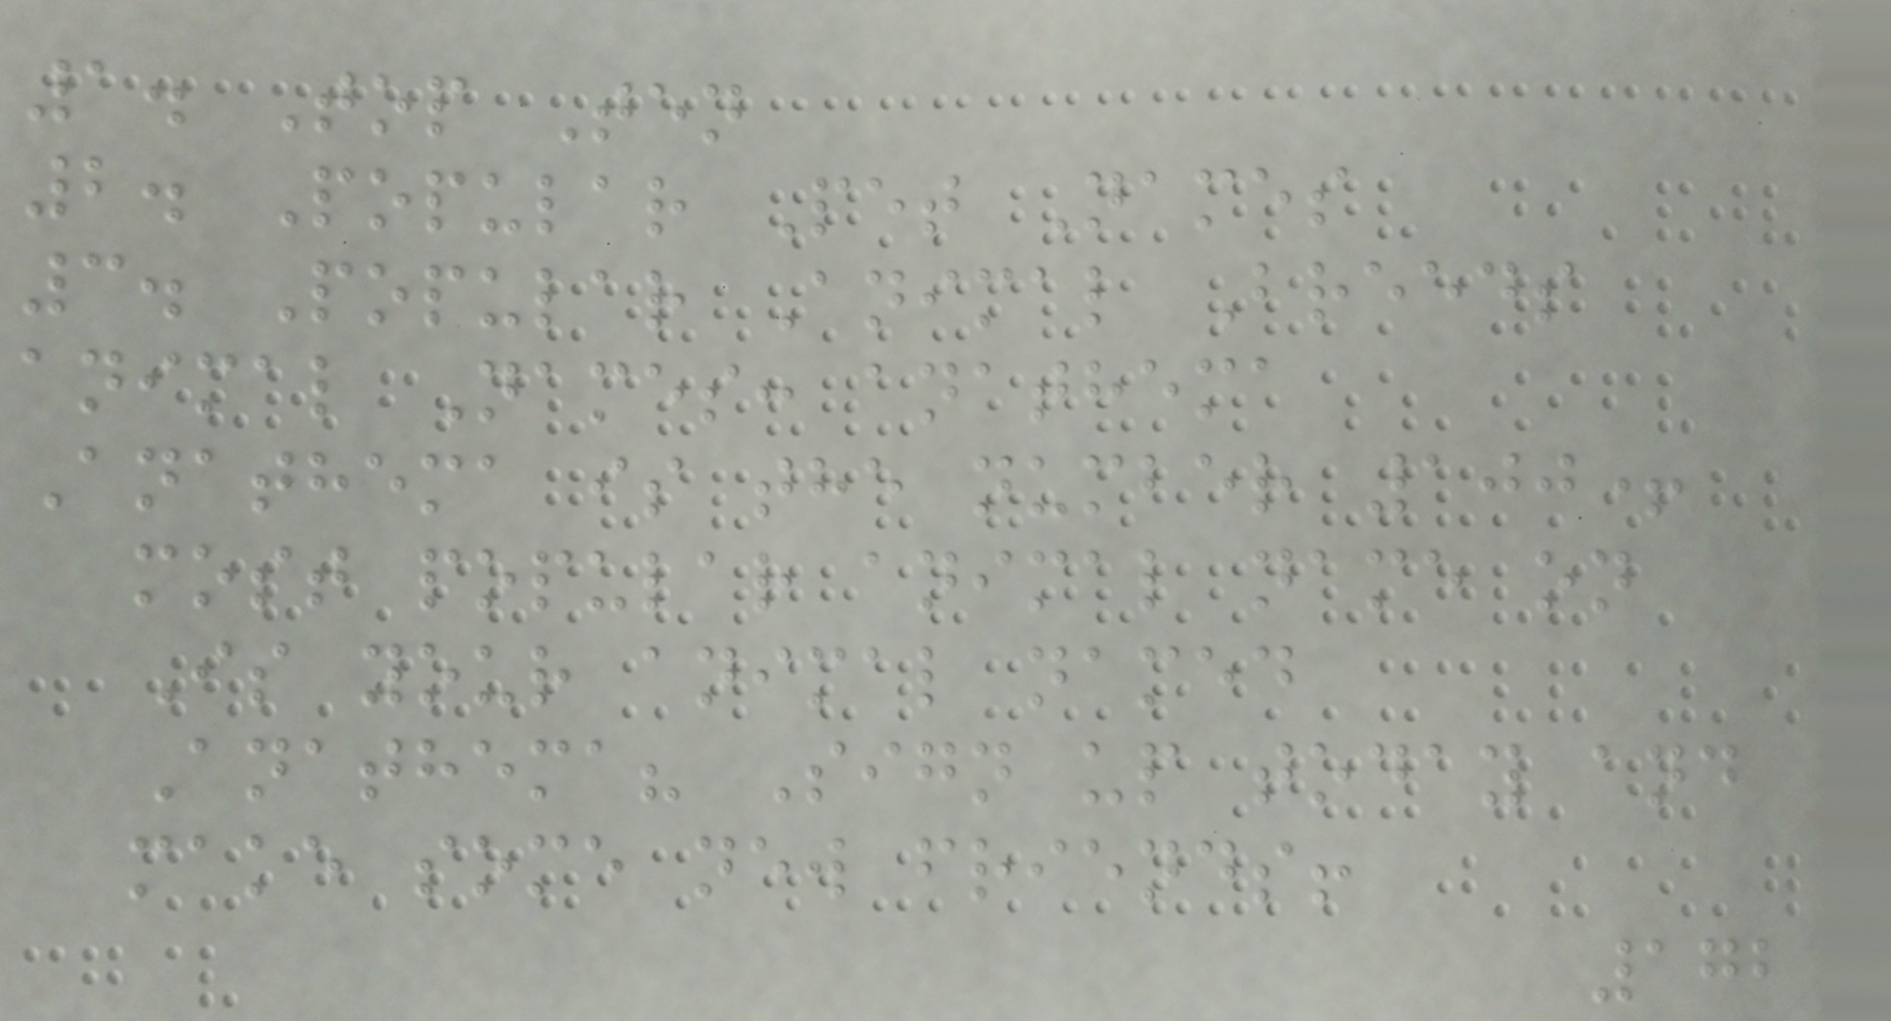1. Top Ten
2. Popular Pet Names
3. Popular Animal Breeds
animal Names: anathema
Anathema is the number 100+
most popular animal name on
Is your animal named
Anathema? Sign up today and
make some new friends!
172
